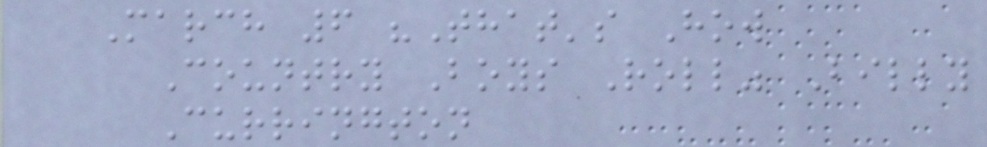March 6 "That's How
Country Boys Roll" Billy
Currington
